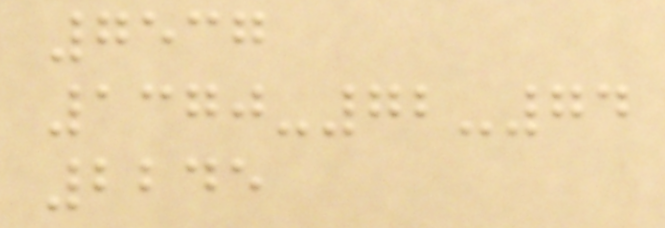7537
1370-72-74
2245
